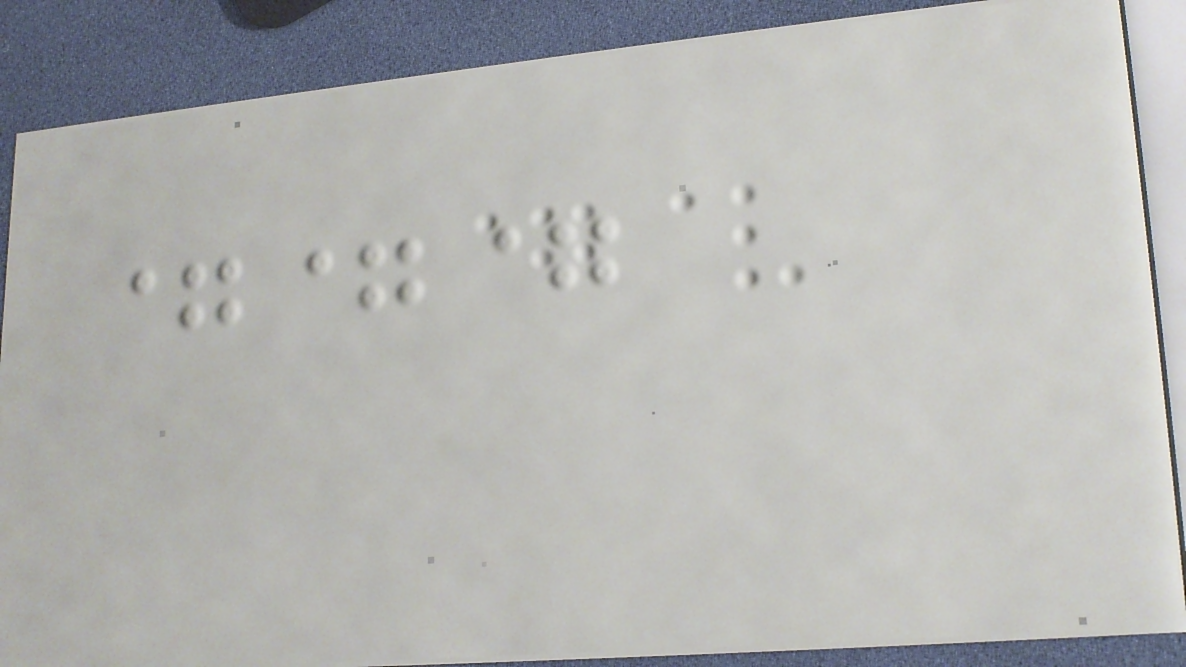===
